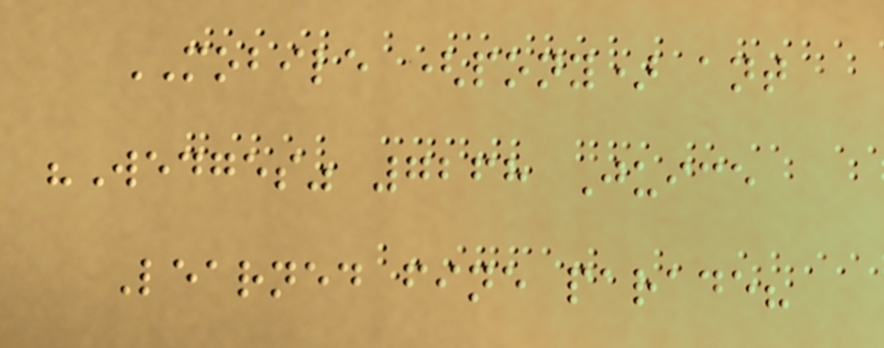MOBILE (pony) ant
"Wedges" 7268 Juice
Learned fine parade?
